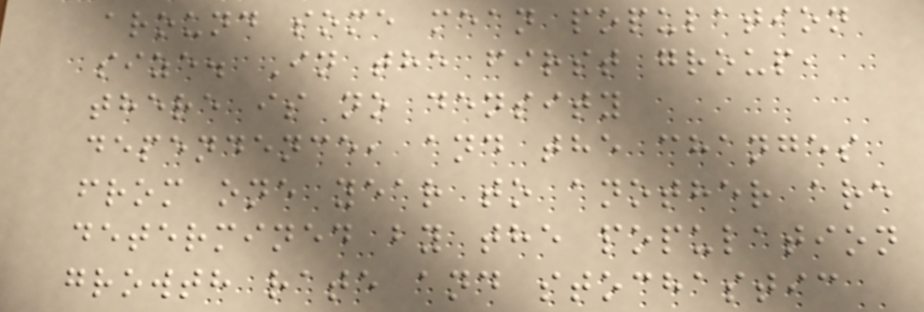around some mean population
size. In the first group,
there is no density
dependence, and the changes
from one year to another are
determined by the population
growth rate and stochastic
